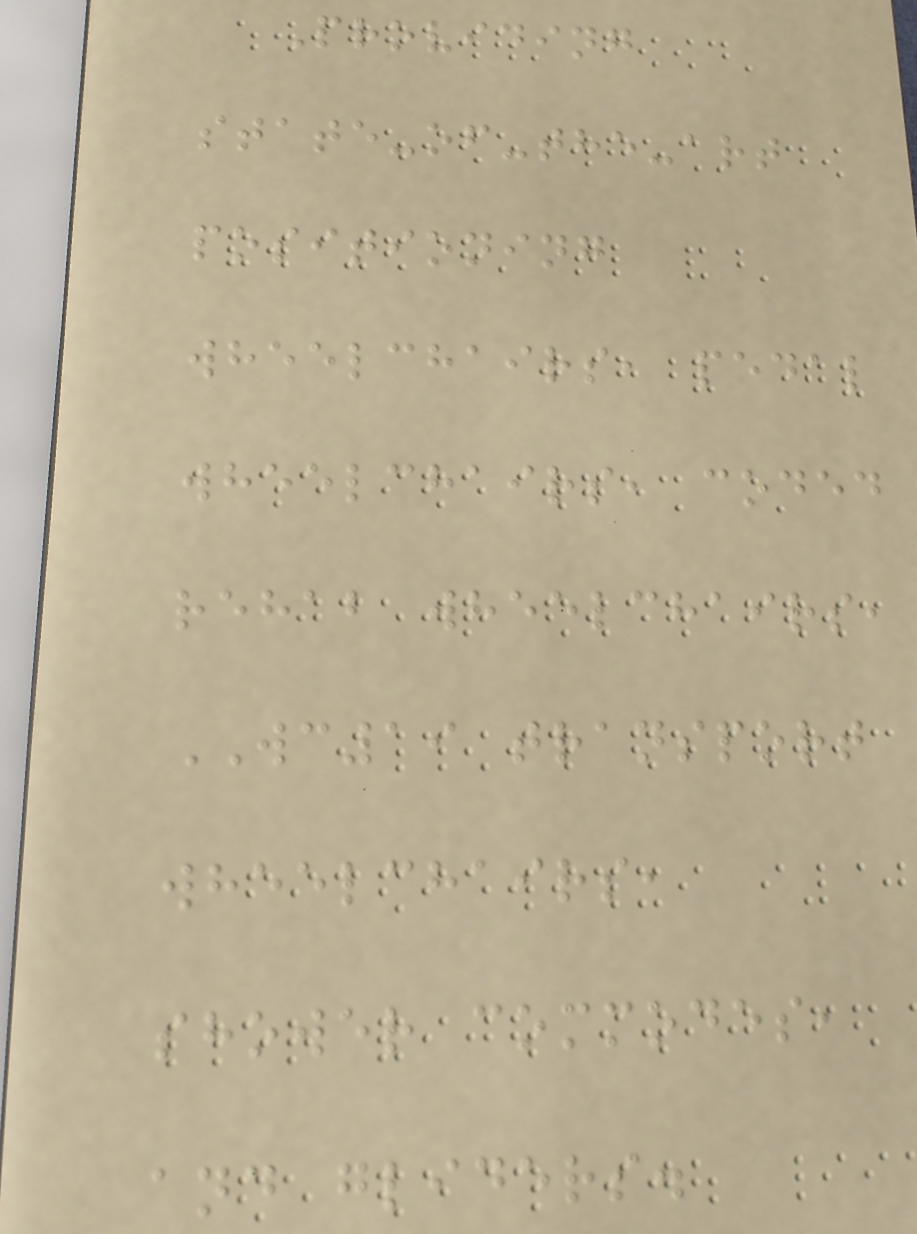Providing
state-of-the-art
positioning
wheelchairs, pedal
wheelchairs, coded
rehab wheelchairs,
WC19 transport
wheelchairs,
shower commodes,
and gliders.
